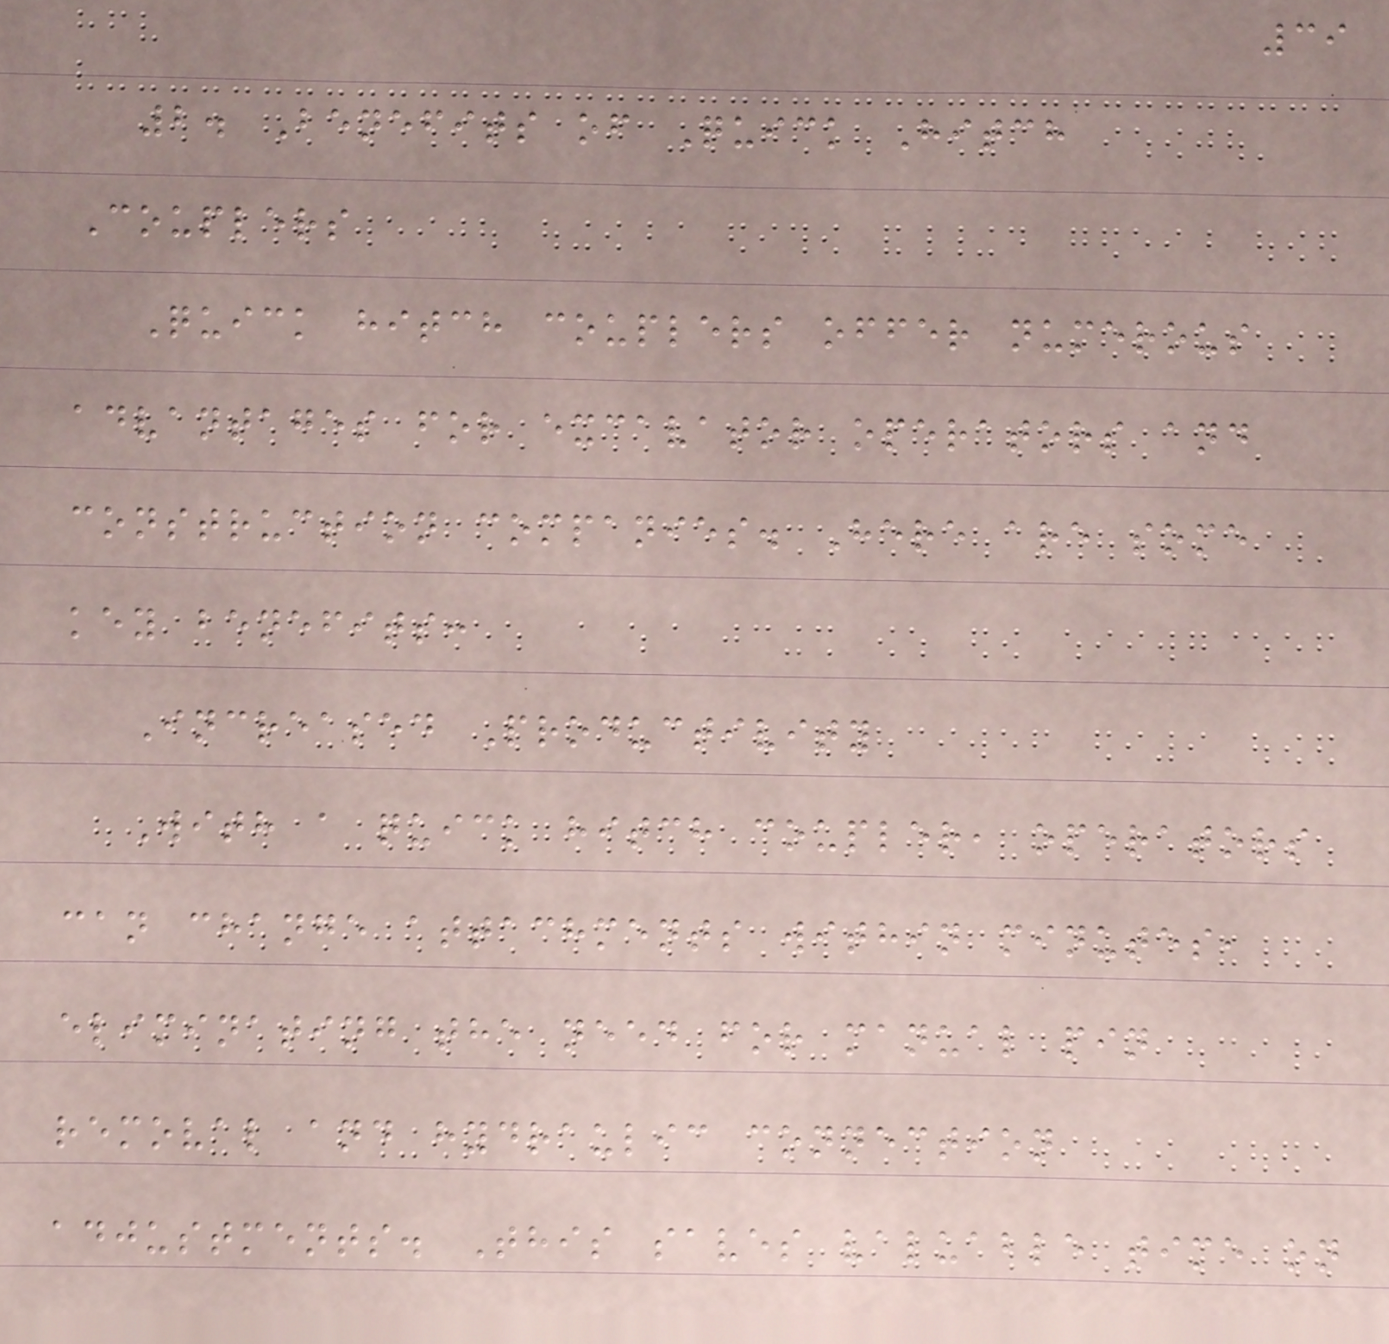39
2. Benefits of Quick Hitch
Couplers
Quick hitch couplers offer numerous
advantages for excavator operators and
construction companies. Here are some
key benefits:
Increased Productivity
With a quick hitch coupler, operators
can change attachments within minutes,
eliminating the need for manual pin
removal and hydraulic connection
adjustments. This saves valuable time on
